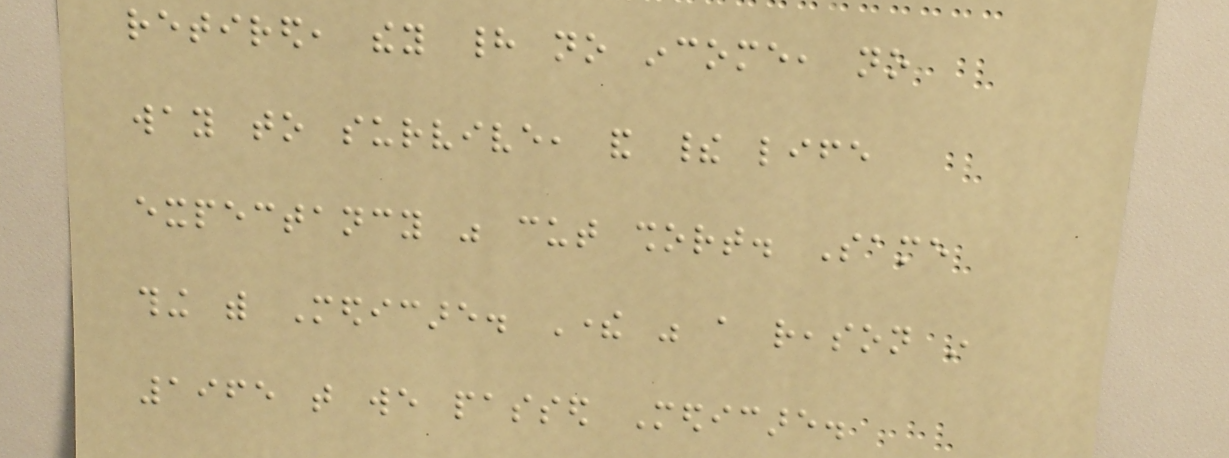retired, they had no income, no
way to survive, and their life
expectancy was cut short. Same
thing with Medicare. There was a reason in
1965 that we passed Medicare.
